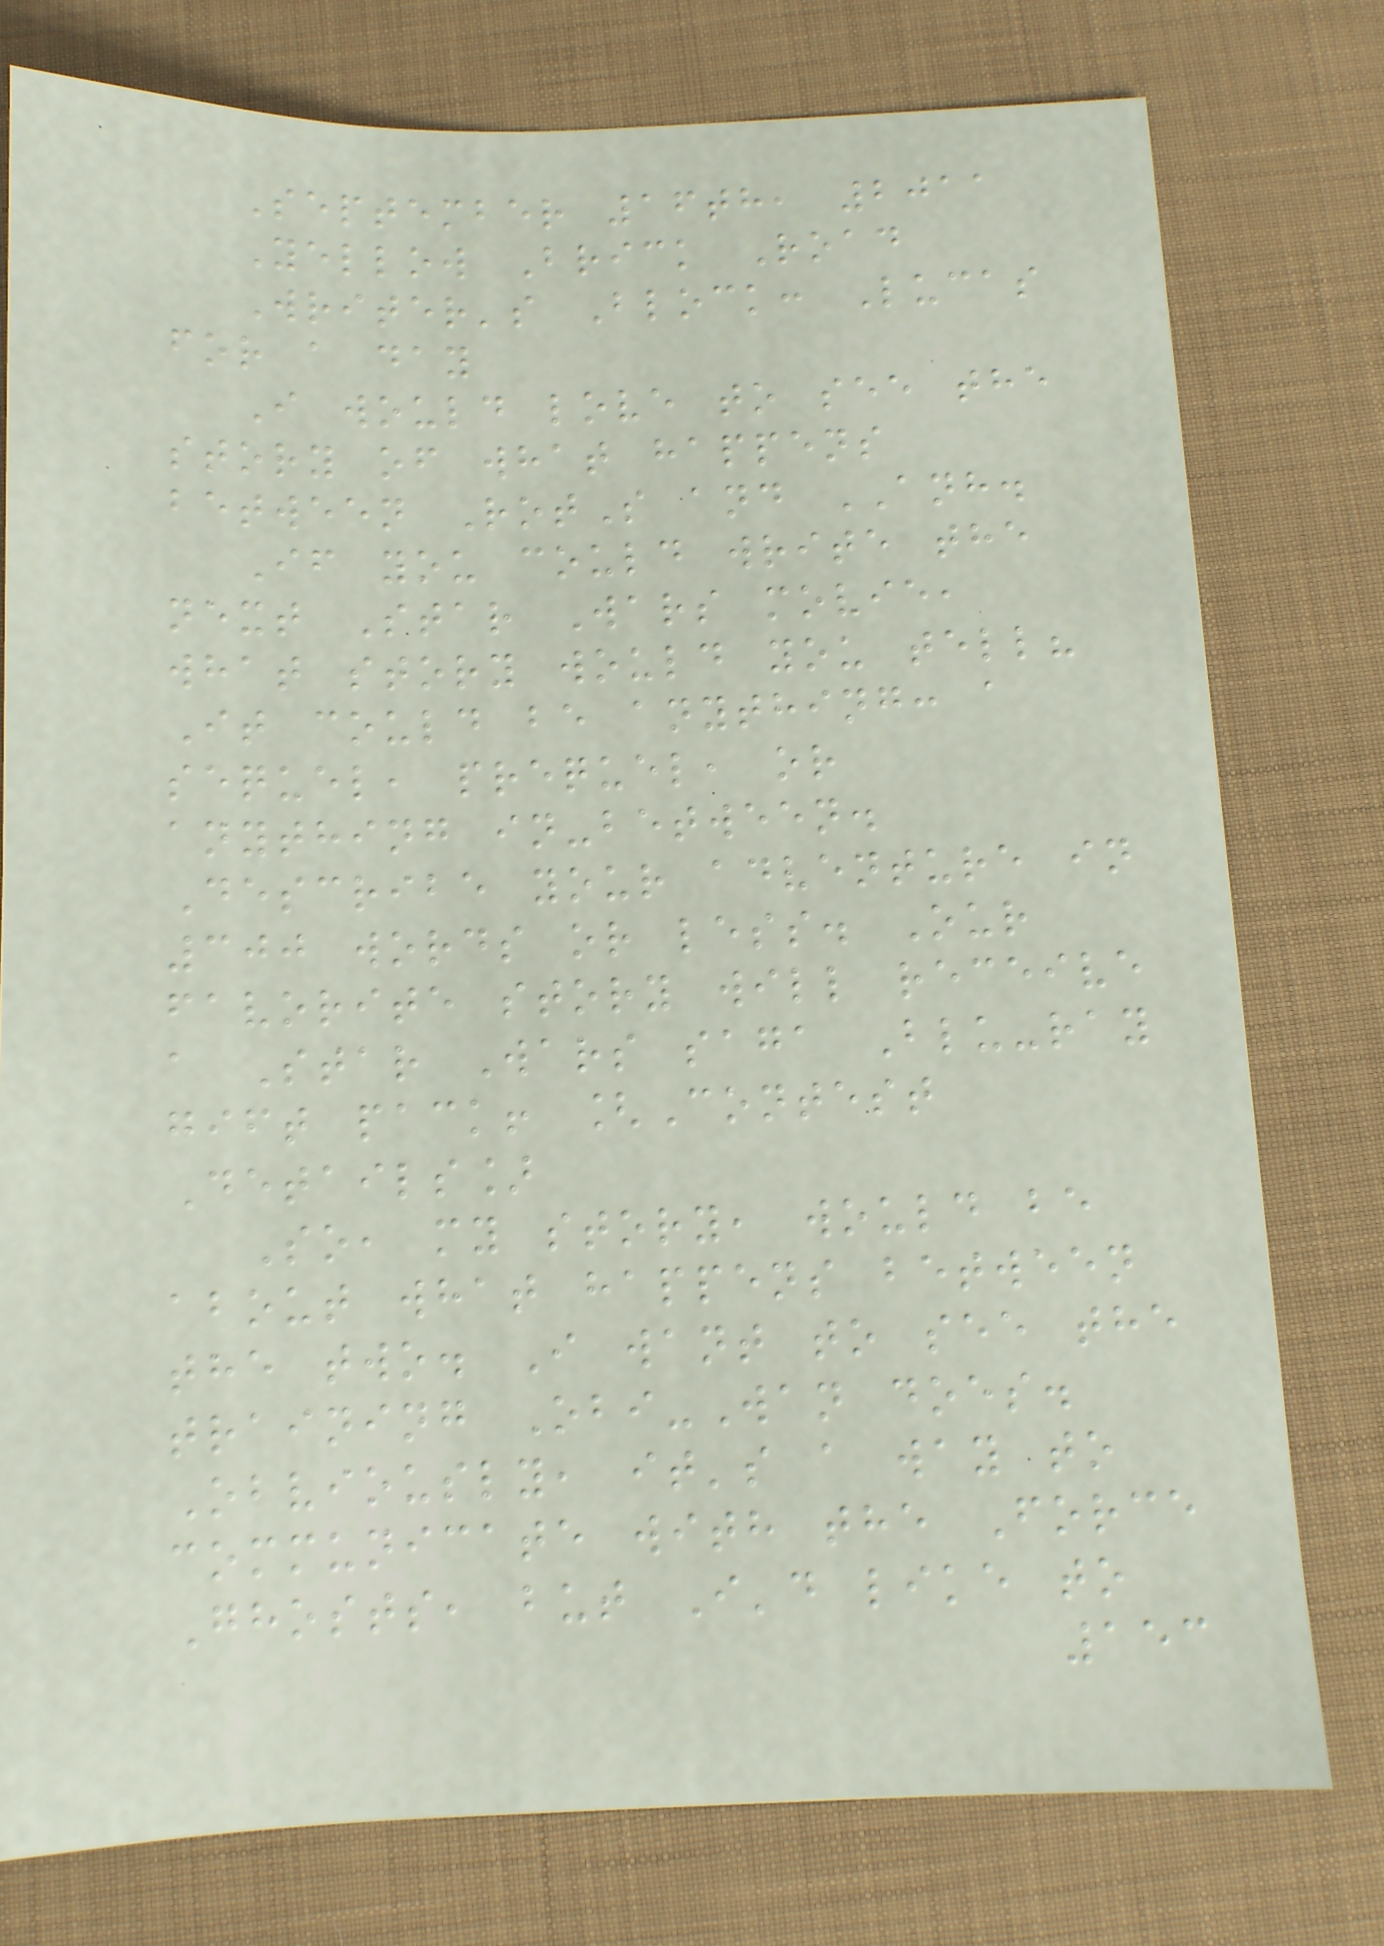September 16th, 2011
Yellow Brick Road
Writer's Block: Lucas
for a day
I would love to see the
story of what happens
between RotS and ANH.
If you could write the
next Star Wars movie,
what story would you tell?
It could be anything: a
sequel, prequel, or
anything in-between.
Describe your adventure in
300 words or less. Our
favorite story will receive
a Star Wars saga Blu-ray
gift pack! [Contest
Details]
So, my story, would be
about what happens between
the two. I want to see the
training Obi-Wan does.
Obviously, it's a way to
communicate with the Force
Ghosts, but I'd like to
153
